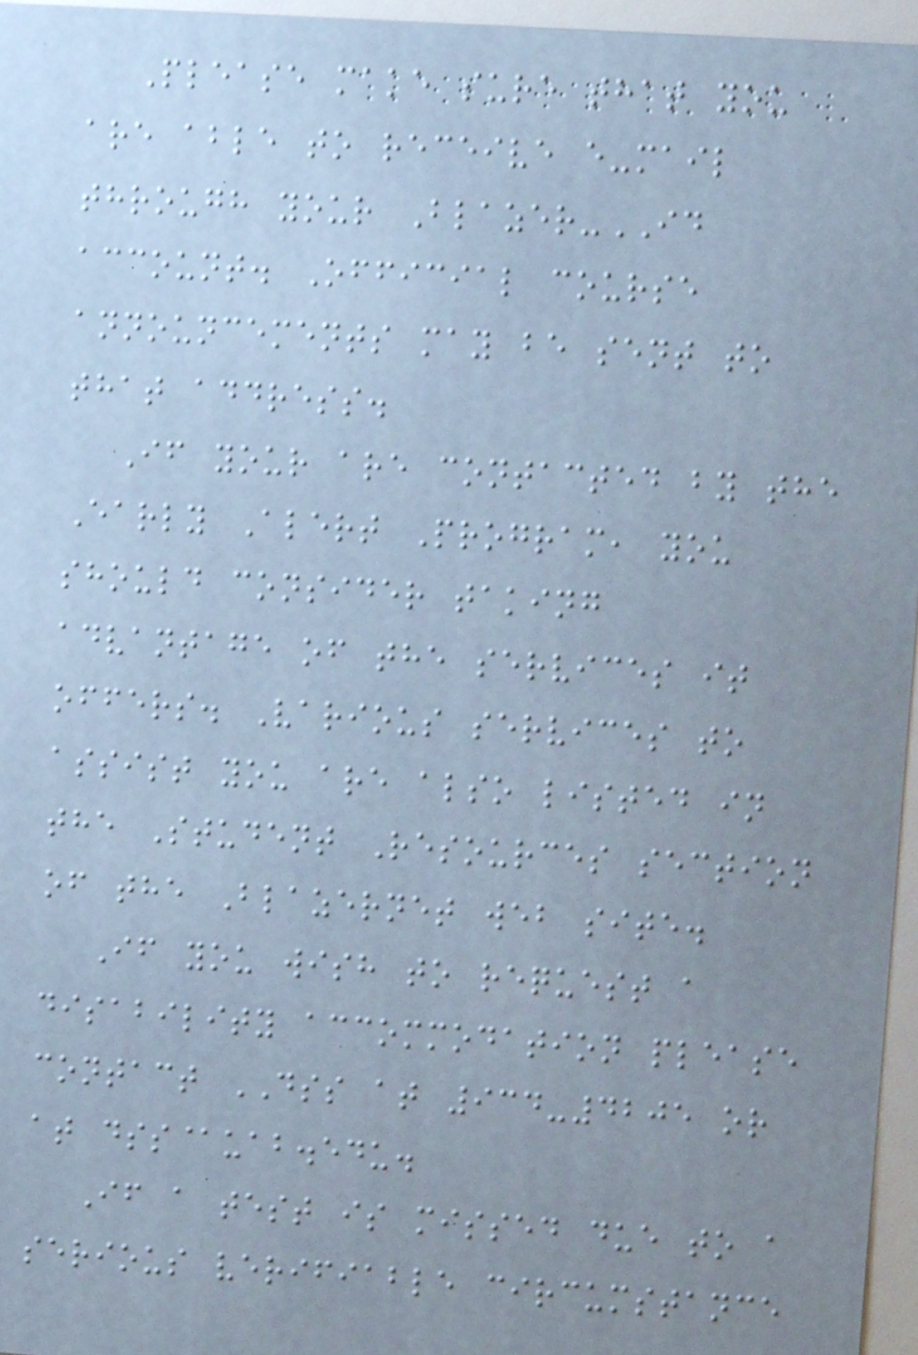Please make sure that you
are able to receive e-mail
through your Blazer-ID
account. Official course
announcements may be sent to
that address.
If your are contacted by the
Early Alert Program, you
should consider taking
advantage of the services it
offers. Various services to
assist you are also listed in
the Student Resources section
of the Blazernet web site.
If you wish to request a
disability accommodation please
contact DSS at 934-4205 or
at dss@uab.edu.
If a test is missed due to a
serious verifiable circumstance
